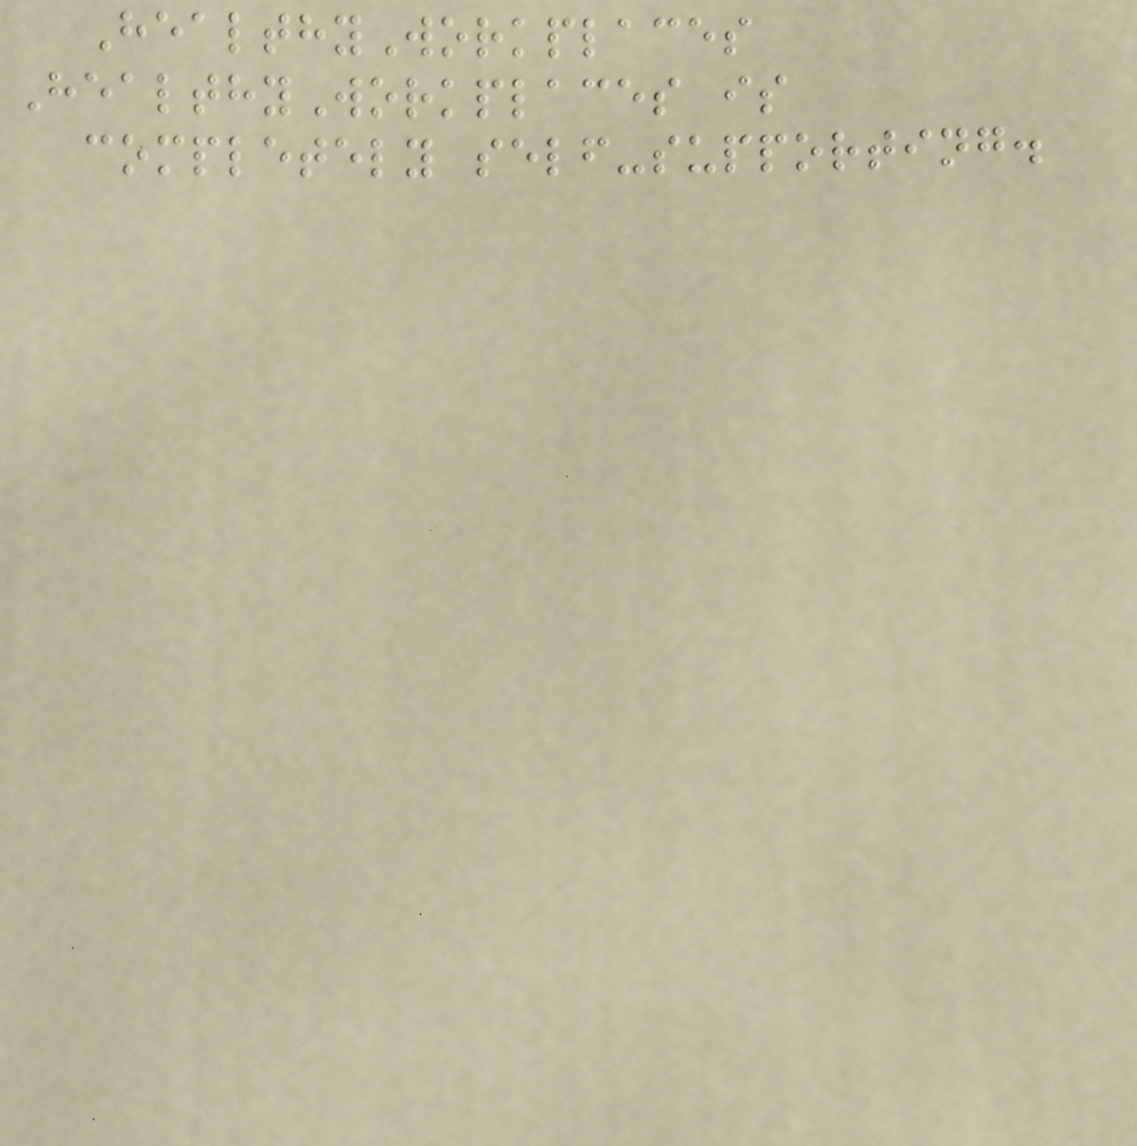HealthyWorkplaces
HealthyWorkplaces is
completely self-supporting.
